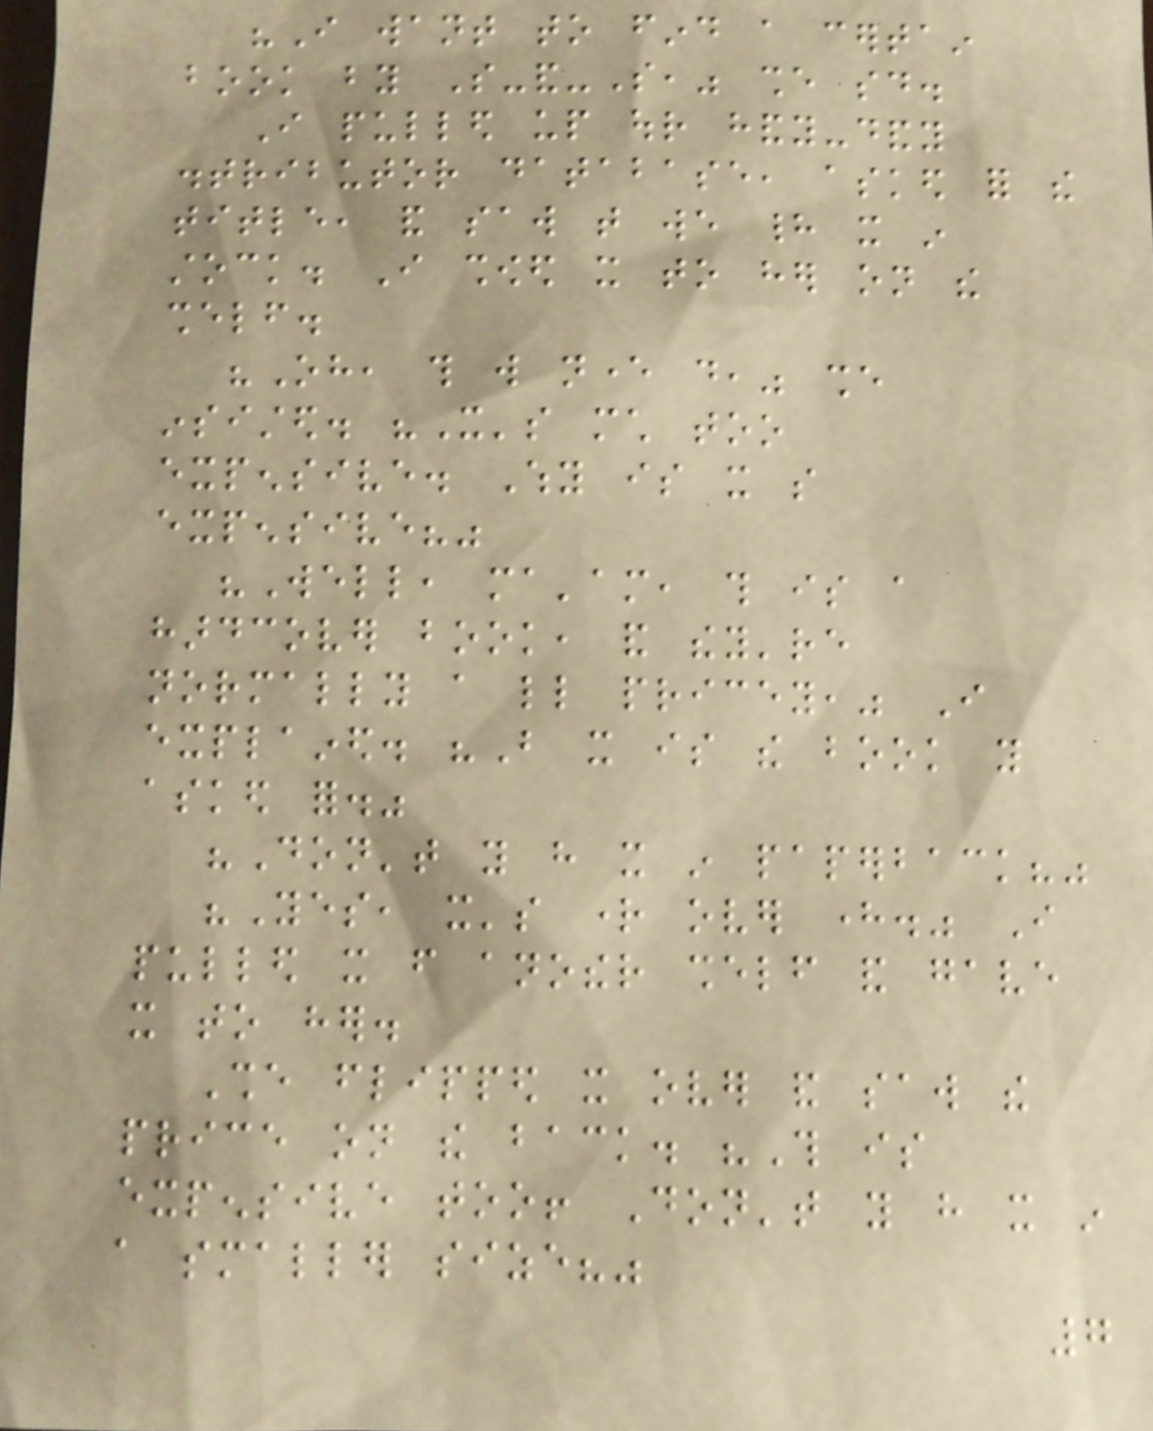"I want to find a certain
book by So-and-So," she said.
I pulled up our handy-dandy
distributor database, asked for the
title, and saw that we had it in
stock. I showed it to her on the
shelf.
"Oh, this will never do," she
insisted. "It's much too
expensive. Why is it so
expensive?"
"Well, ma'am, this is a
hardcover book, and they're
normally a little pricey," I
explained. "But it is the book you
asked for."
"Don't you have it in paperback?"
"Yes, it's right over here." I
pulled it from another shelf and gave
it to her.
She flipped it over and saw the
price on the back. "This is
expensive too! Don't you have it in
a smaller size?"
7
